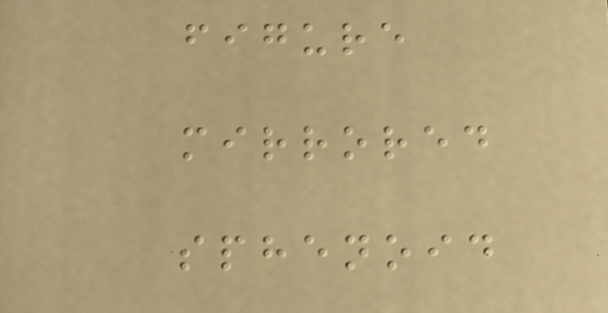figure
mirrored
sphenoid
